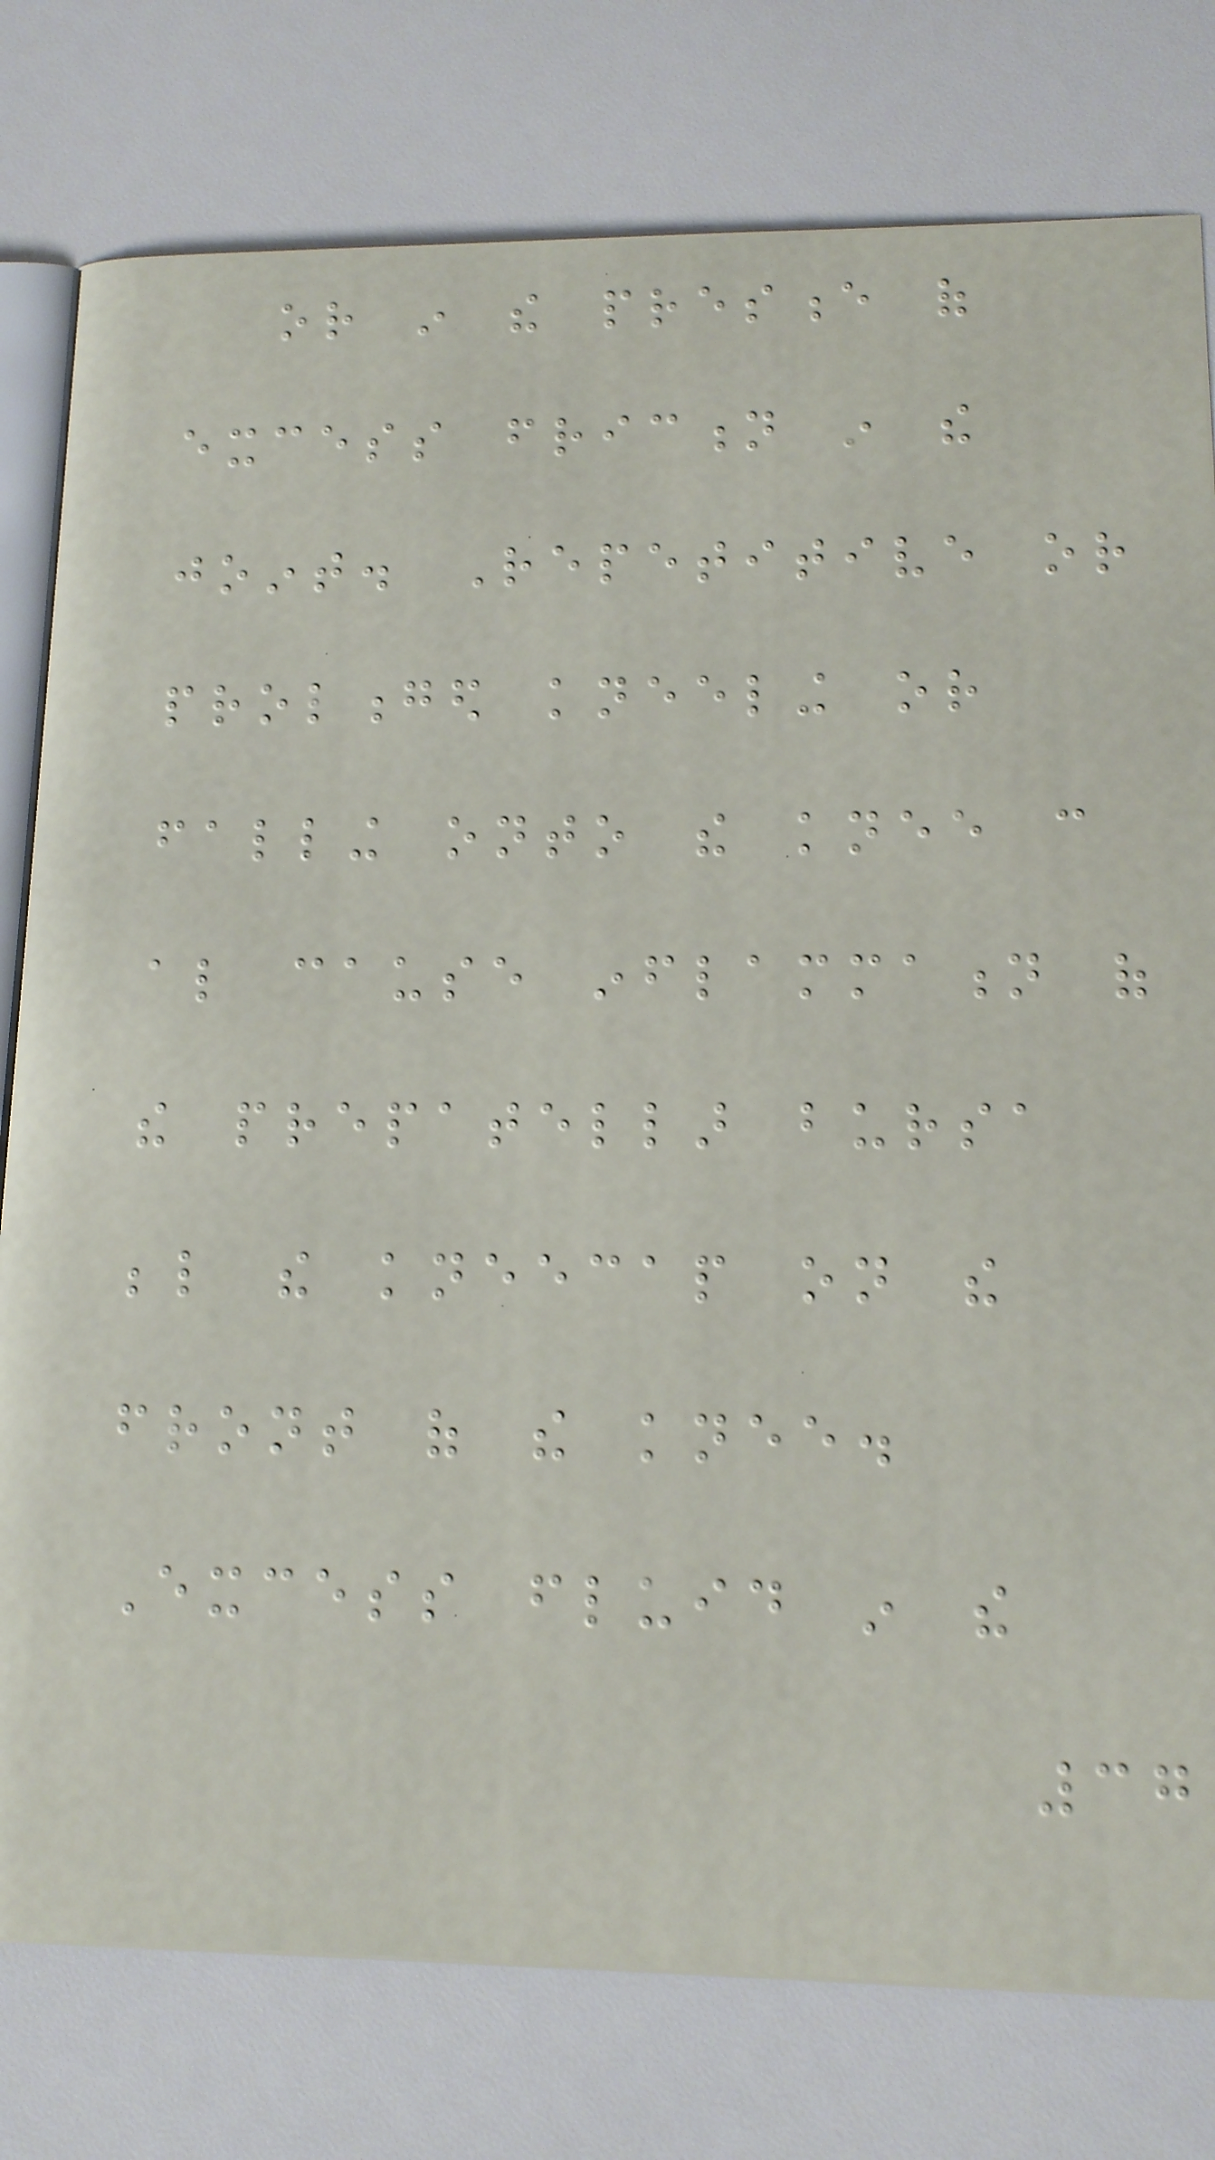or in the presence of
excess friction in the
joint. Repetitive or
prolonged kneeling or
falling onto the knee can
also cause inflammation of
the prepatellar bursa
below the kneecap on the
front of the knee.
Excess fluid in the
37
